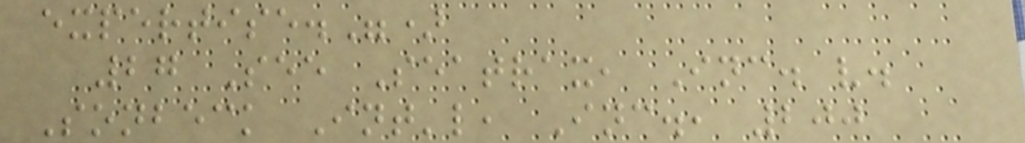expertise.")
27 See Seatrax, Inc. v.
Sonbeck Int'l, Inc., 200
